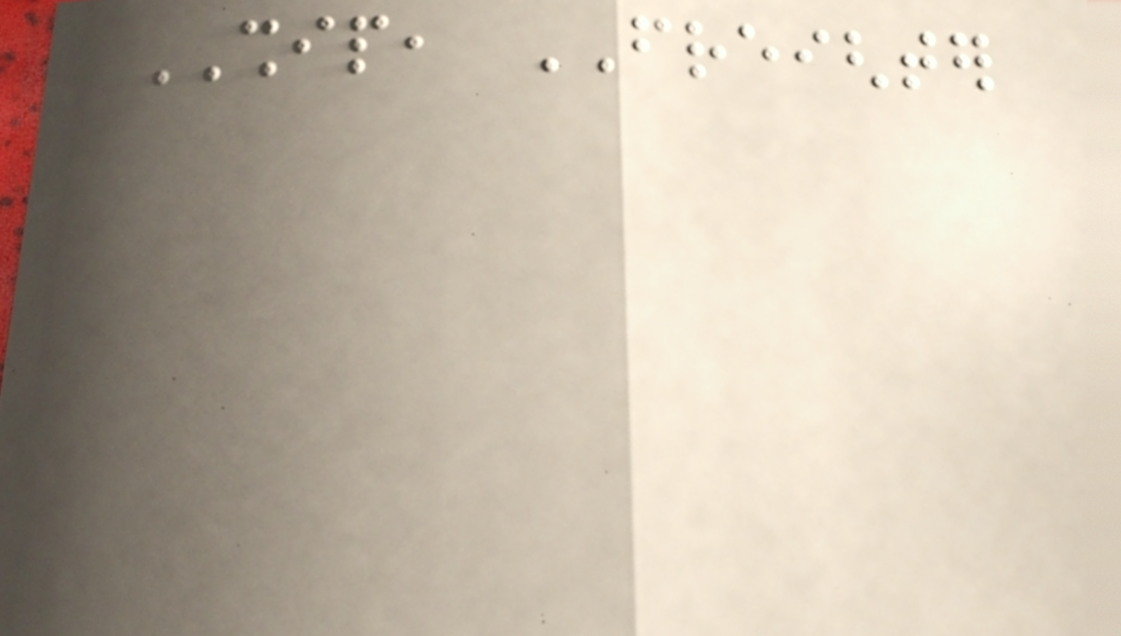SHIP, FREIGHTER
